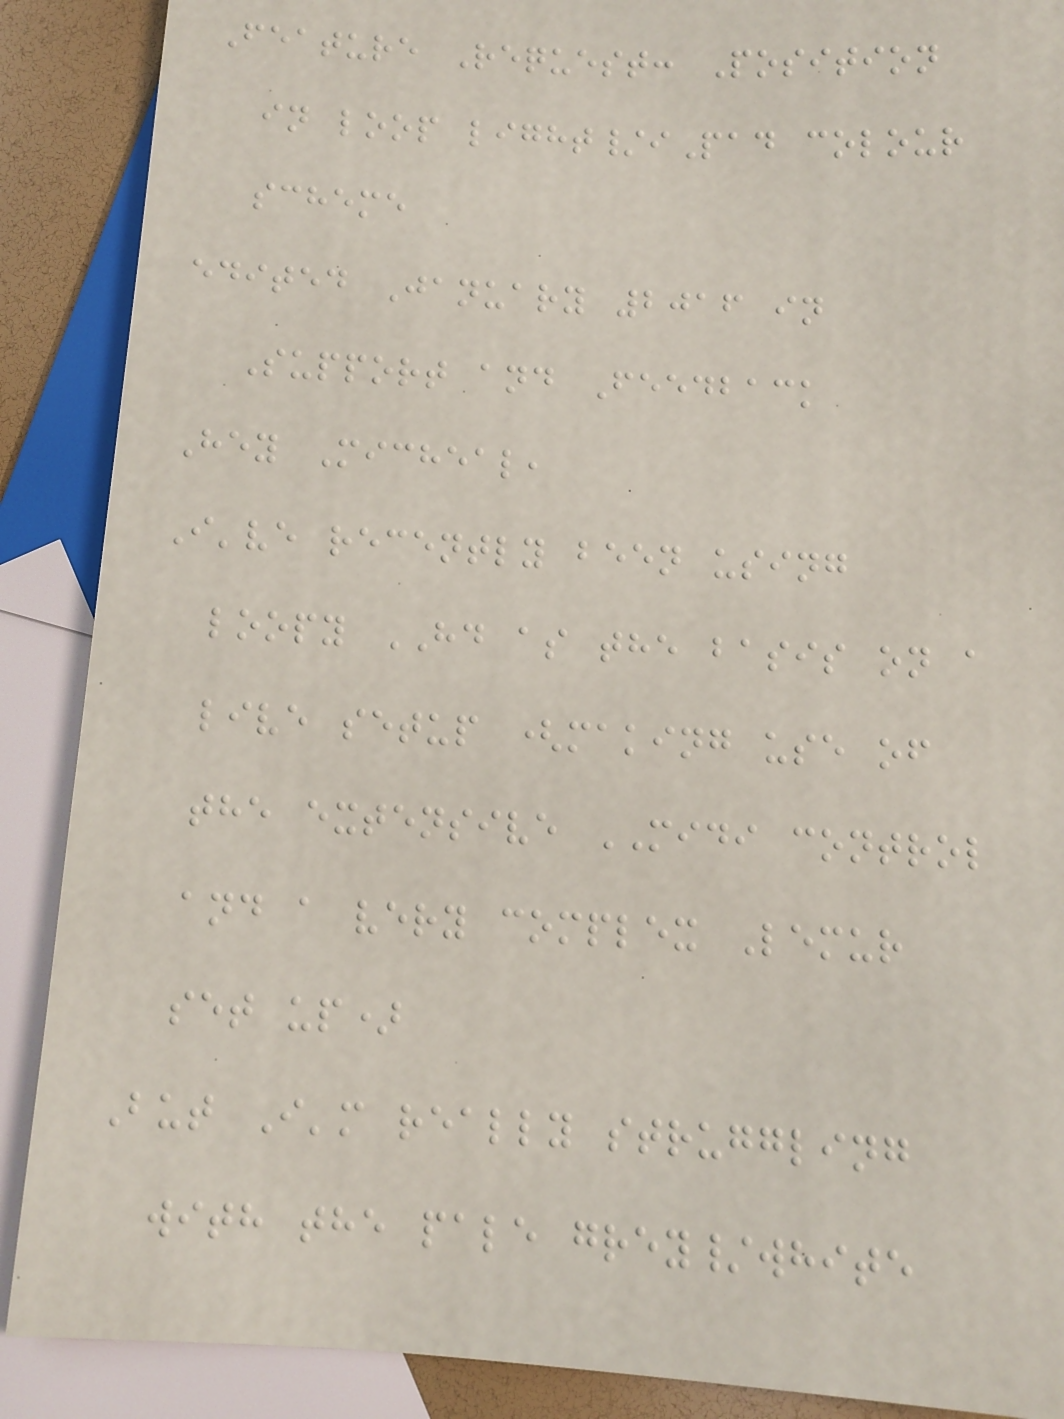Feature Request: Position
in loop light/iPad colour
scheme
edited January 2016 in
Support and Feedback
Hey Micheal,
I've recently been using
loopy HD as the basis on a
live setup (making use of
the extensive MIDI control
and a very complex Lemur
set up)
But I'm really struggling
with the pale grey/white
